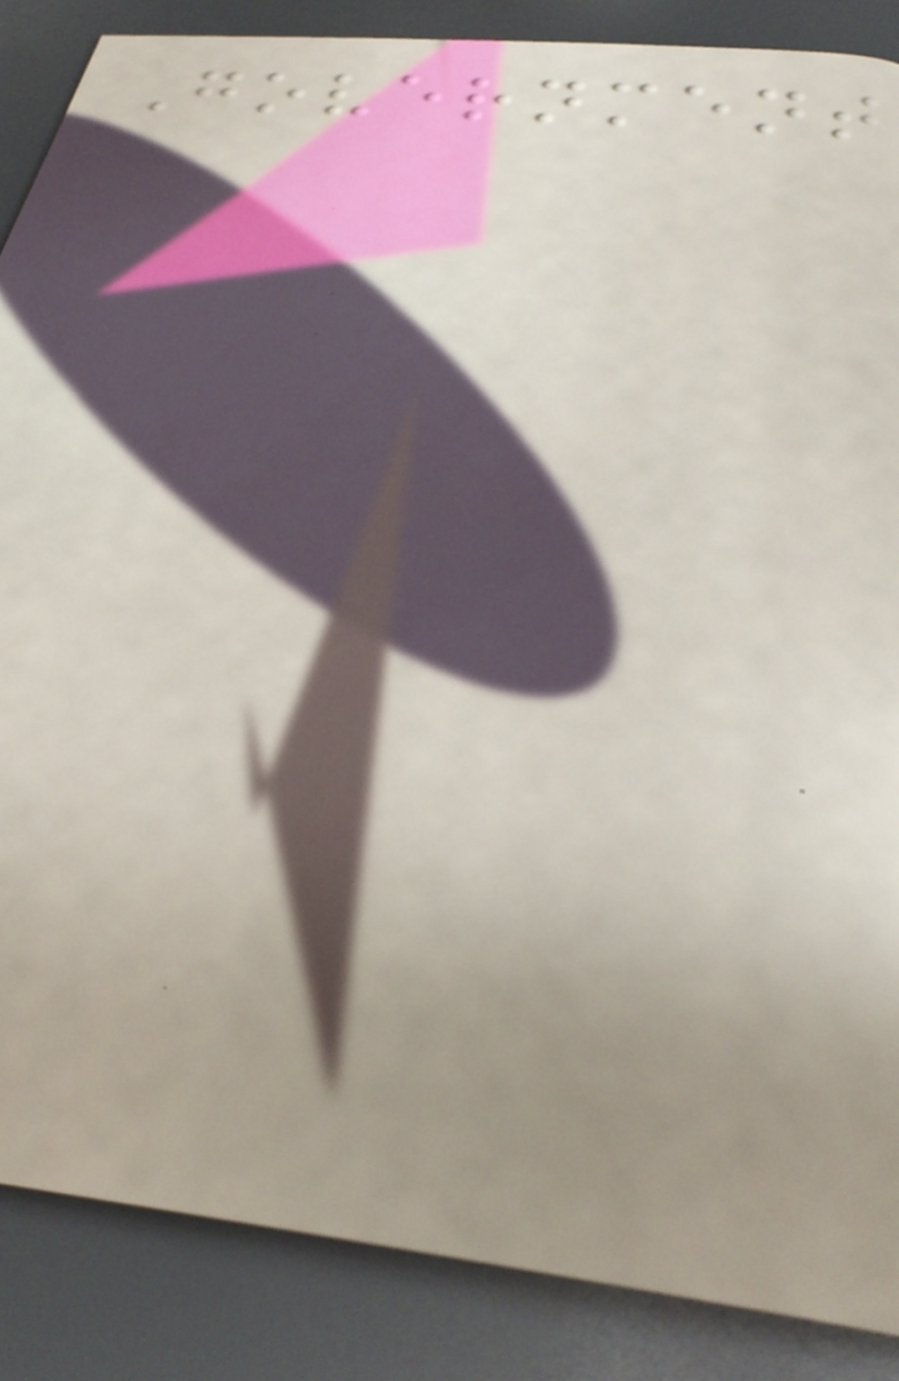Government
